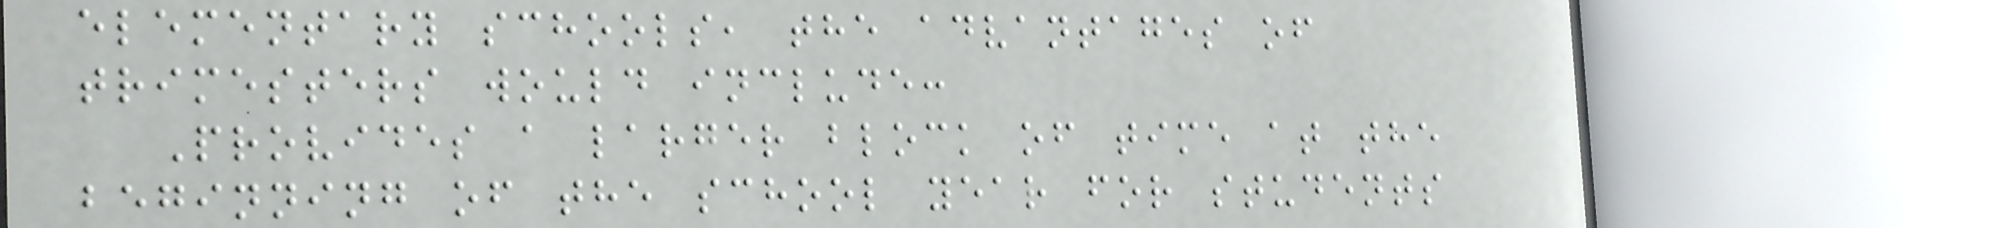elementary schools, the advantages of
trimesters would include:
Provides a larger block of time at the
beginning of the school year for students
